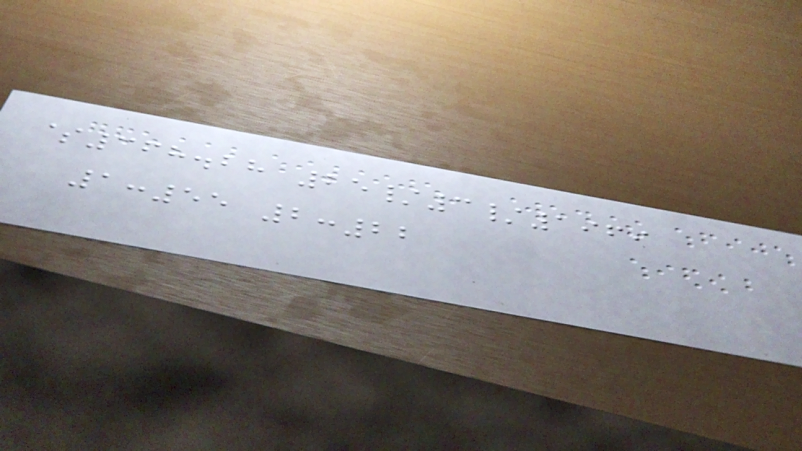$368.28 25/3/1969
1:55 2:22
